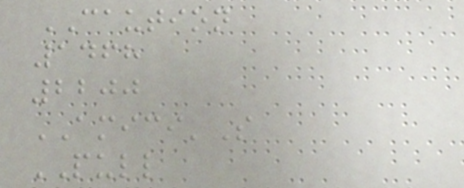CAUTION
1468
2200
AMICI'S
PULL
